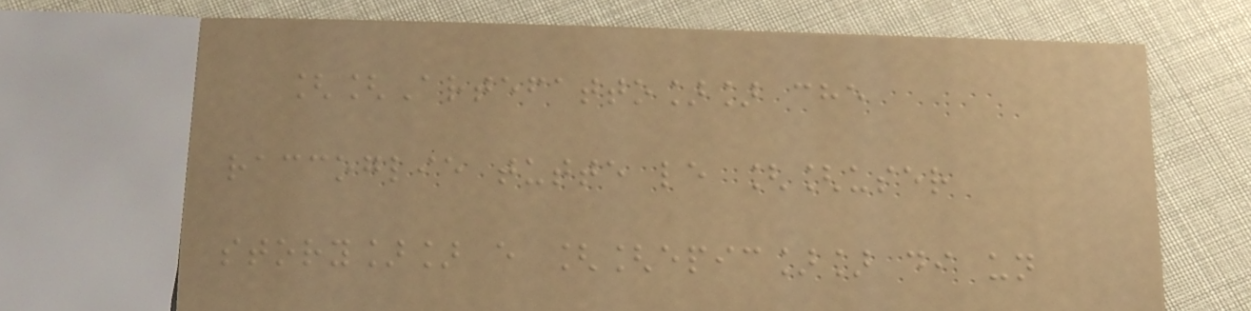[[Artefatto]] che
raccoglie tutte le [[user
story]] e [[epic]] di un
